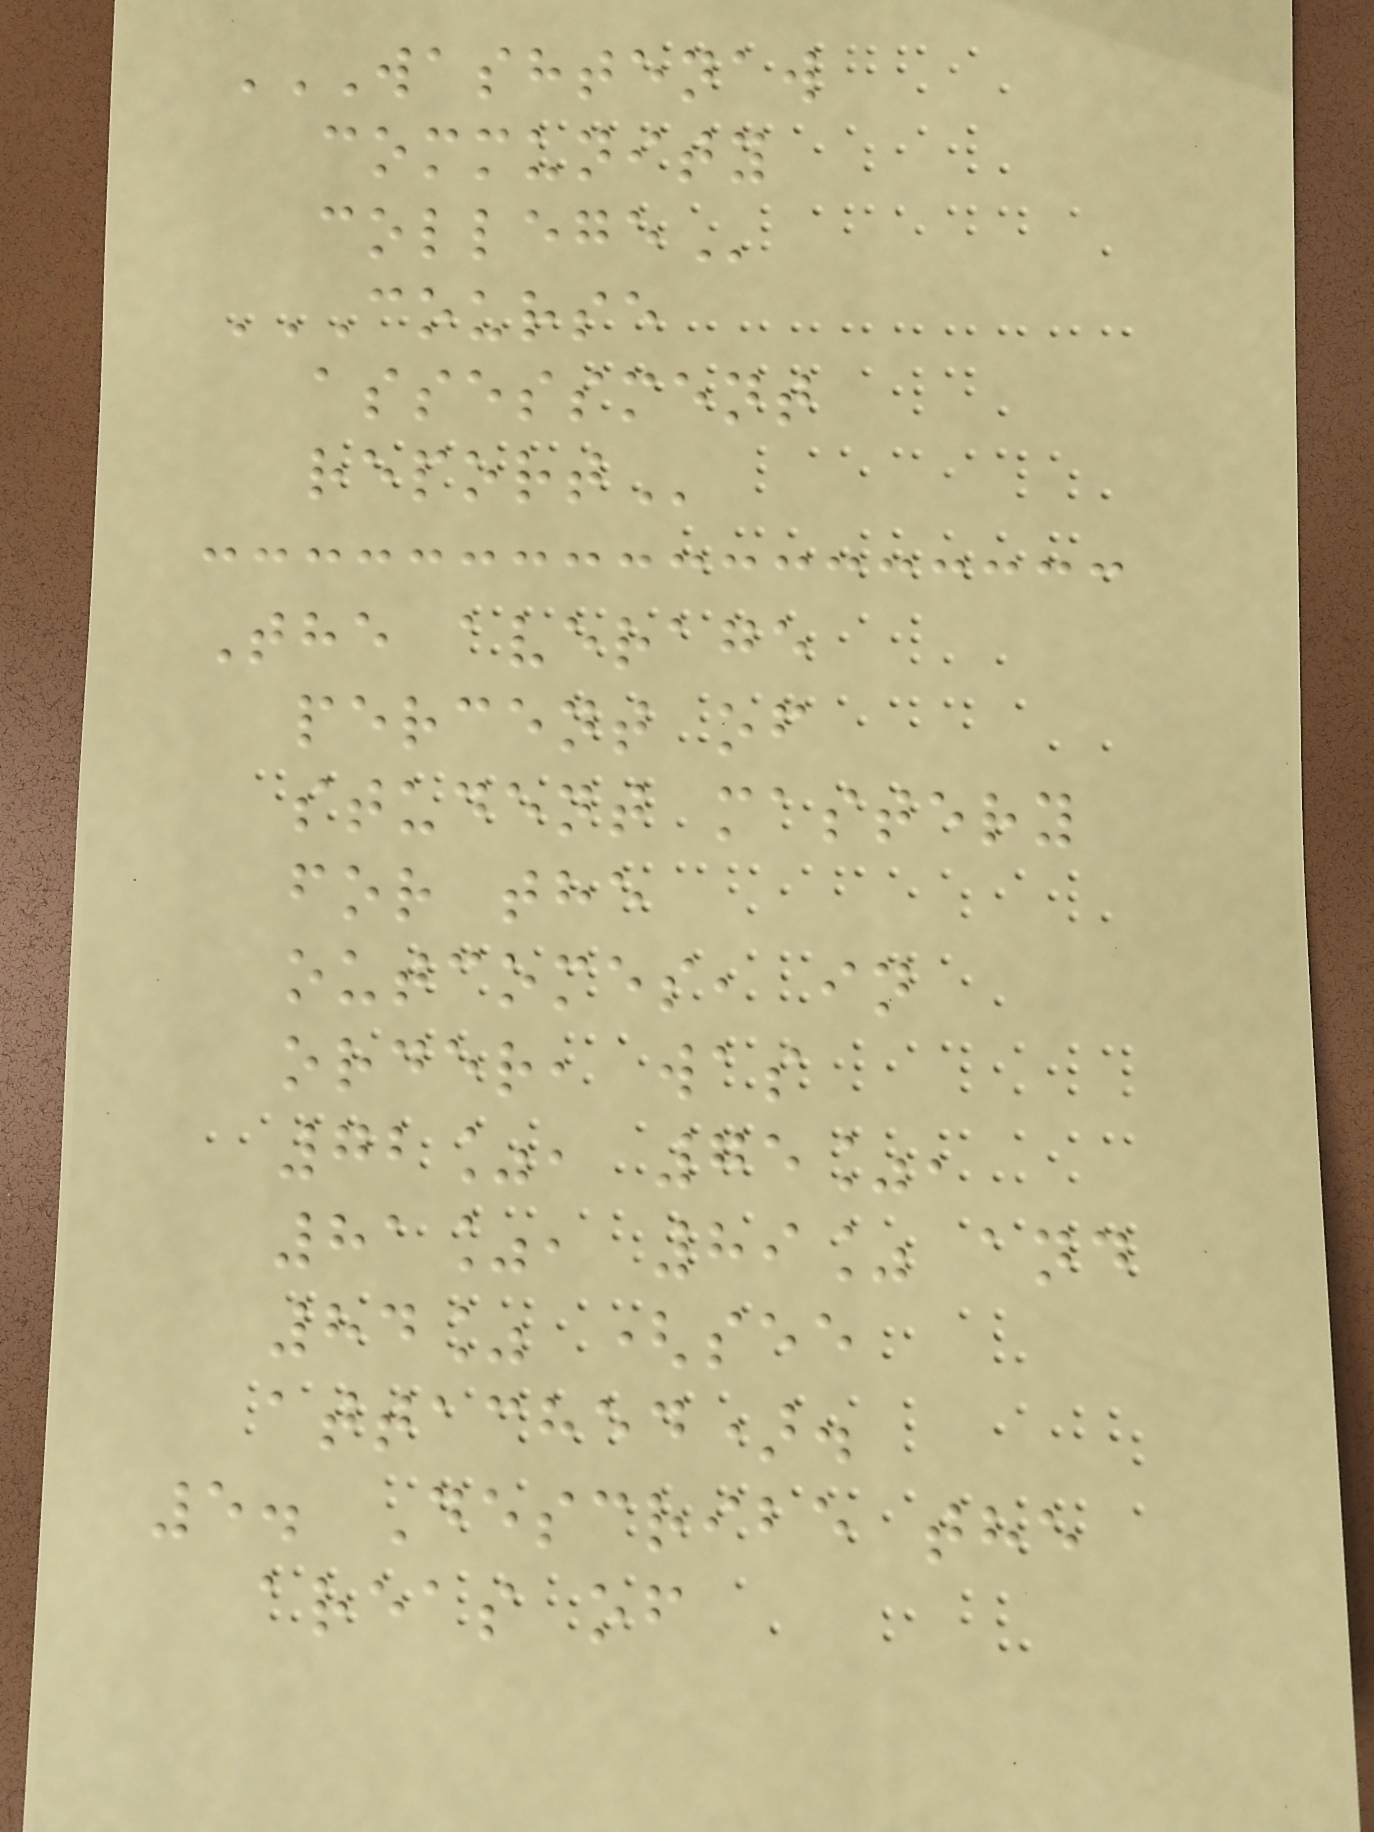WASHTENAW
COMMUNITY
COLLEGE
COURSE
ASSESSMENT
REPORT
The average
percent of
student mastery
for the
outcomes, in
order, was
72%, 75%,
81%, 89% and
84% (see
attached).
5. Describe the
areas of
